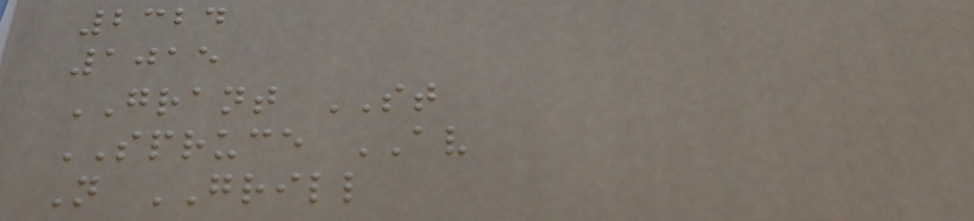2324
1015
GRANT ST
SPRUCE AV
N GRILL
